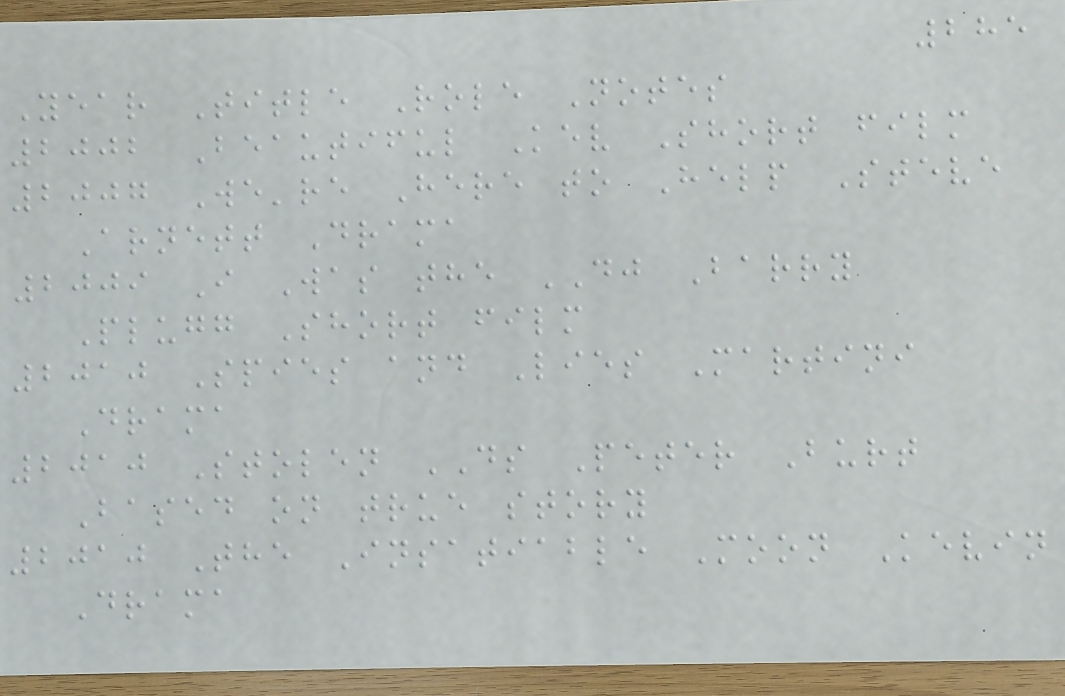285
Year Title Role Notes
2002 Beautiful Kev Short film
2007 We're Here to Help Steve
Arnett Drama
2009 I Was the DJ Barry
Plugg Short film
2010 Spies and Lies Martini
Drama
2010 Stolen DS Peter Burt
Based on true story
2010 The Insatiable Moon Kevin
Drama
